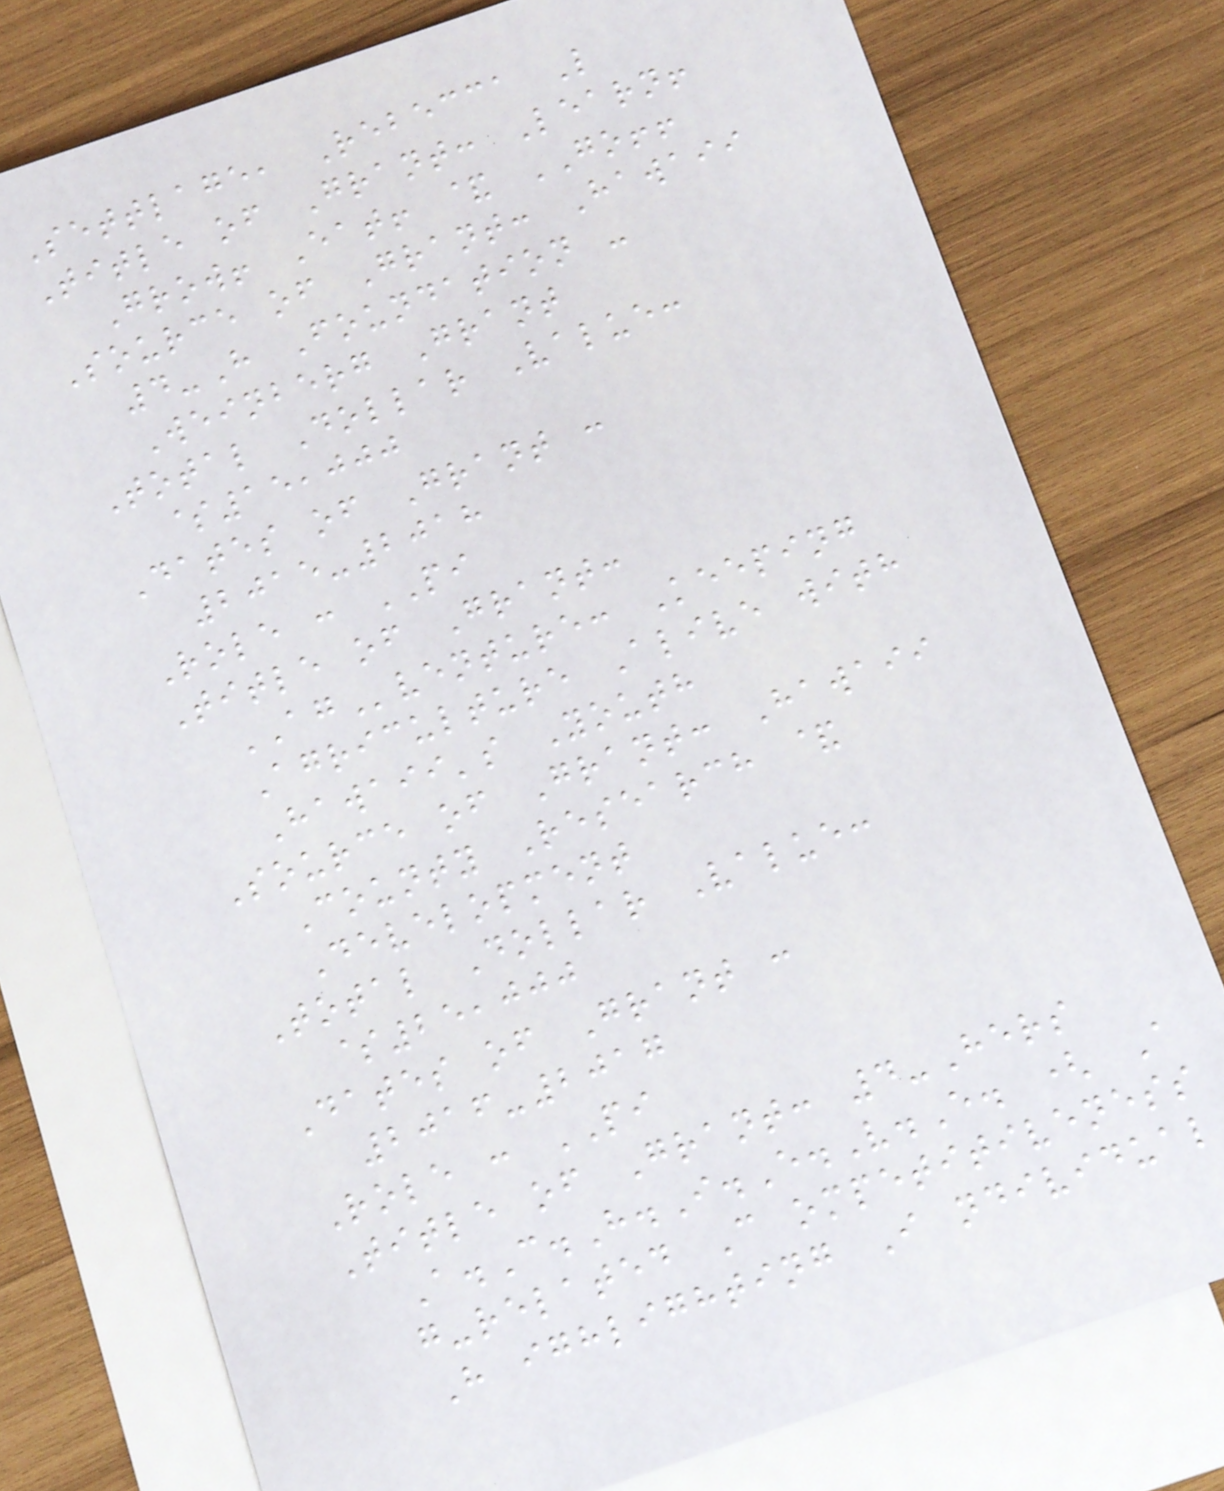Settlage, Rebecca L
Title of Grant: Learn!
Grow! Eat! & GO!!
Source of Grant: Hawaii
4-H Foundation -
Weinberg Grant
Total Dollar Value:
$15,000
Dates of Grant :
2015-2018
Role : PI
Title of Grant:
AGventure: Keeping
Agriculture Alive with
Hawaii's Youth
Source of Grant: Hawaii
County Research &
Development
Total Dollar Value:
$25,000
Dates of Grant :
2016-2017
Role : PI
Title of Grant: 4-Hers
A.C.H.I.E.V.E. ( A
g-related C ompetitiveness
H ighlighting I ndividual
